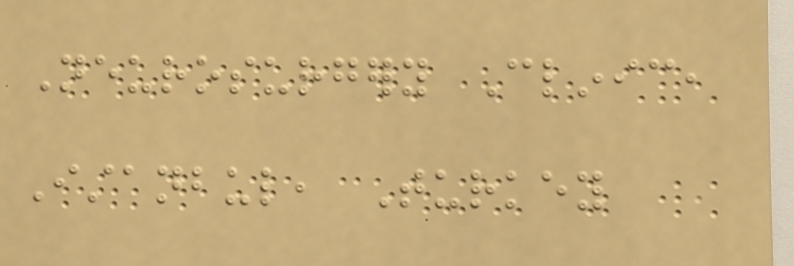Neurosurgery Clinic,
Istanbul, Turkey
